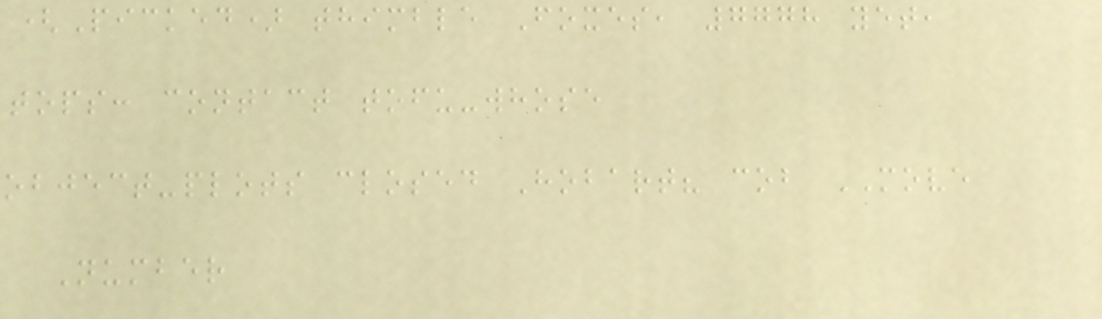(Picked) thimble Foxes, 7778 yet,
tops: contact tofu-whose
object-plots closed Hobart? cob MOVE
Number
